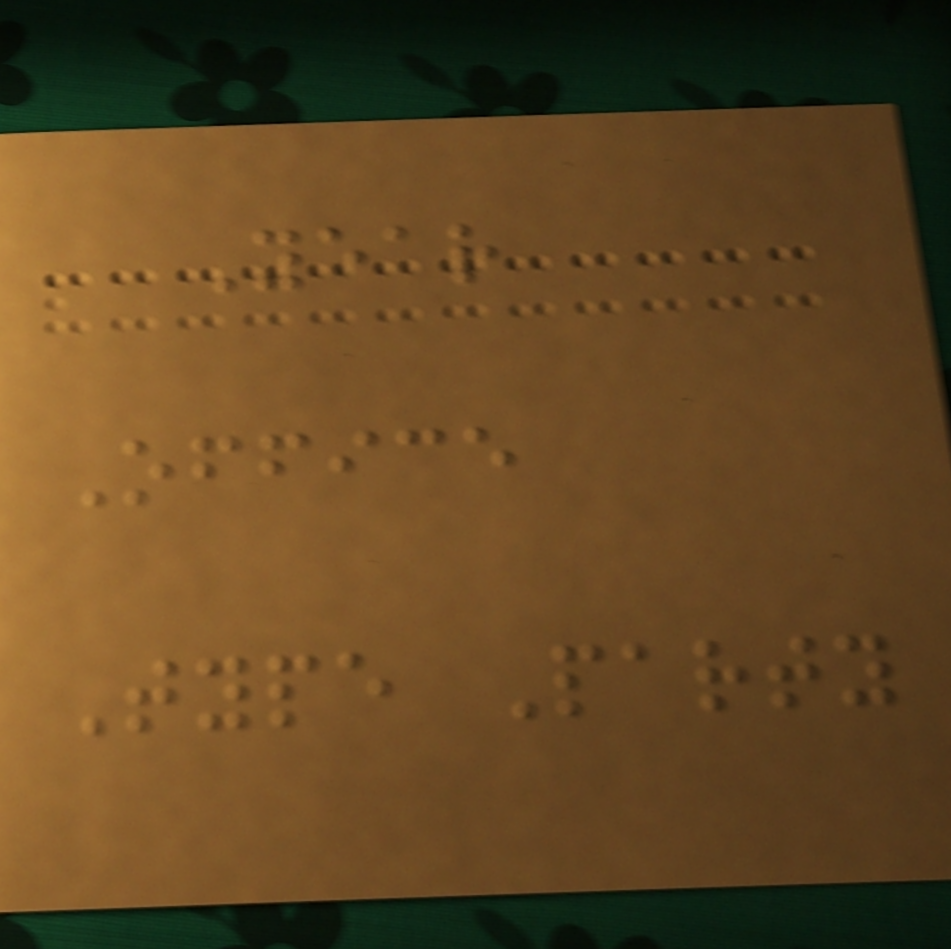Year
Office
Type Party
